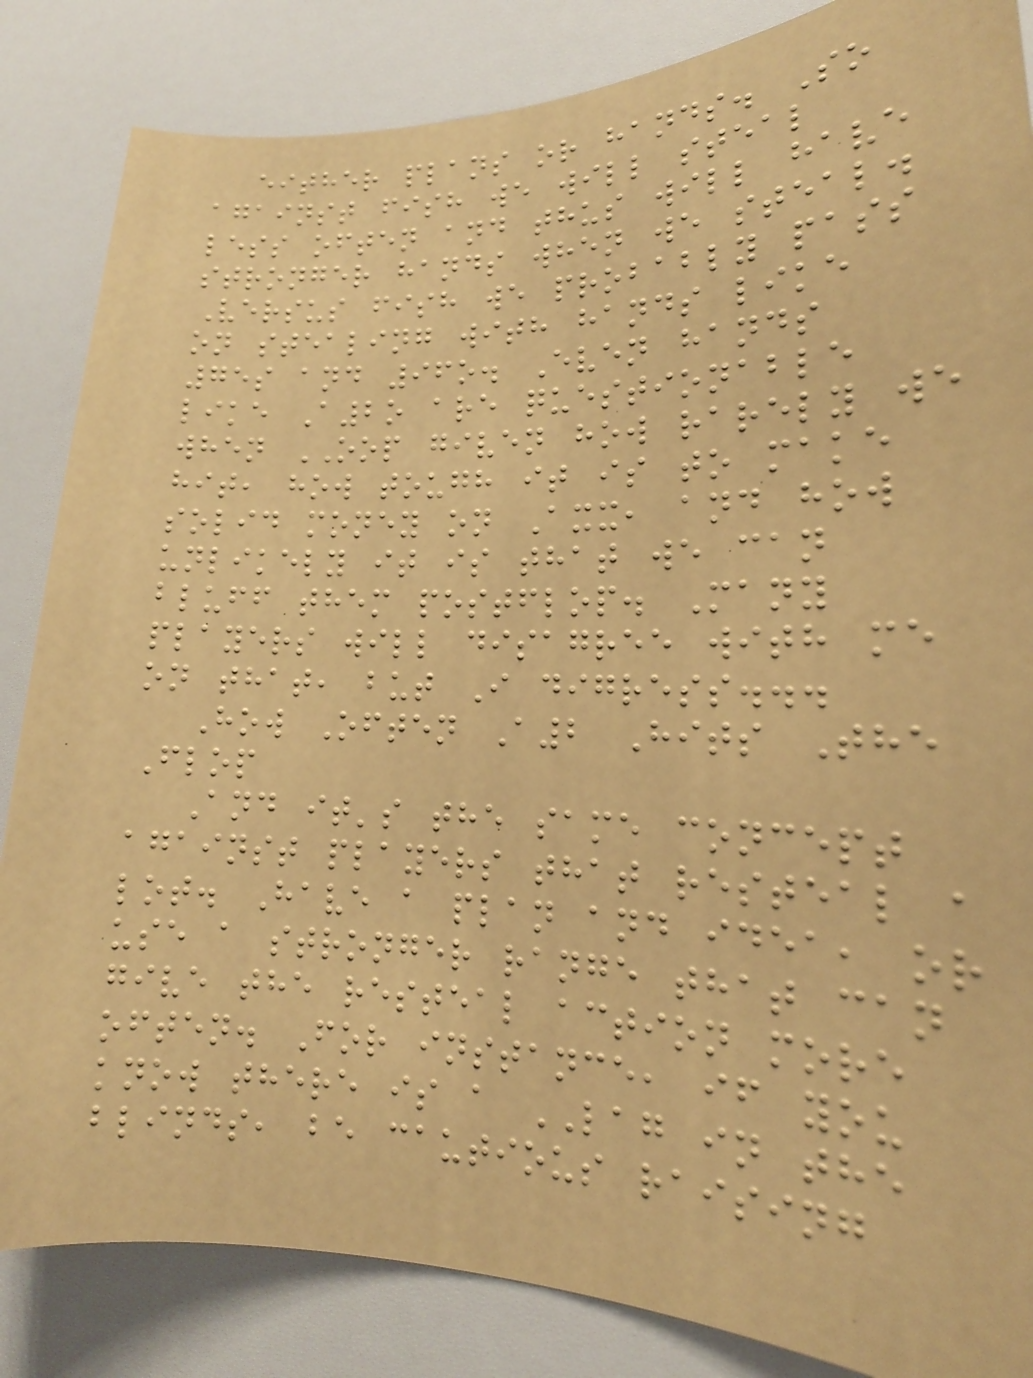either plans or hands. So
against fish we will steal
less often and thus will have
stronger hands when we steal.
Versus fish we probably pass
on stealing with hands like
75s and 96o. Even hands
like A2o are questionable
when OOP given how rarely we
hit, how tough it is to make
solid money on Axx, and how
unlikely it is that we can
bluff them postflop. Many
players will disagree with me
on that, but I digress...
How Often A2 Hits The
Flop
And it's the same concept
against players that resteal a
lot. Have a plan and idea, or
use a stronger range that can
give the resteal action more
often. For instance, if you
know there is a LAG in the
blinds, be cautious raising
